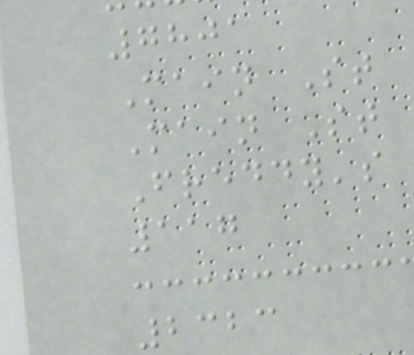7801
Main St
Main St
Freddy's
117
2323
